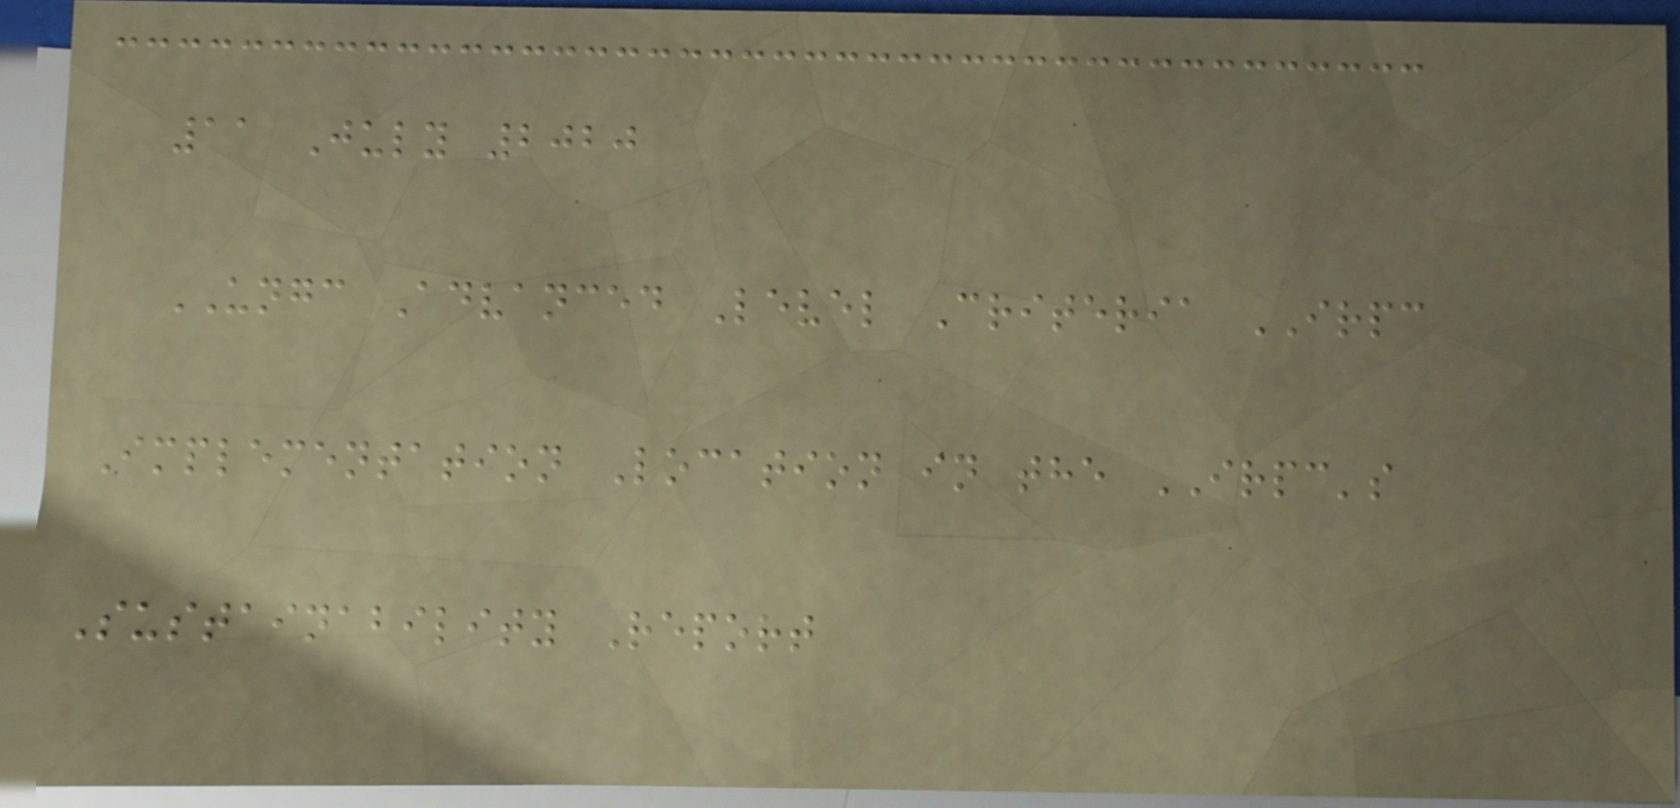11 July 2020
UNGC Advanced Level Criteria IRPC
Implementation Location in the IRPC's
Sustainability Report
